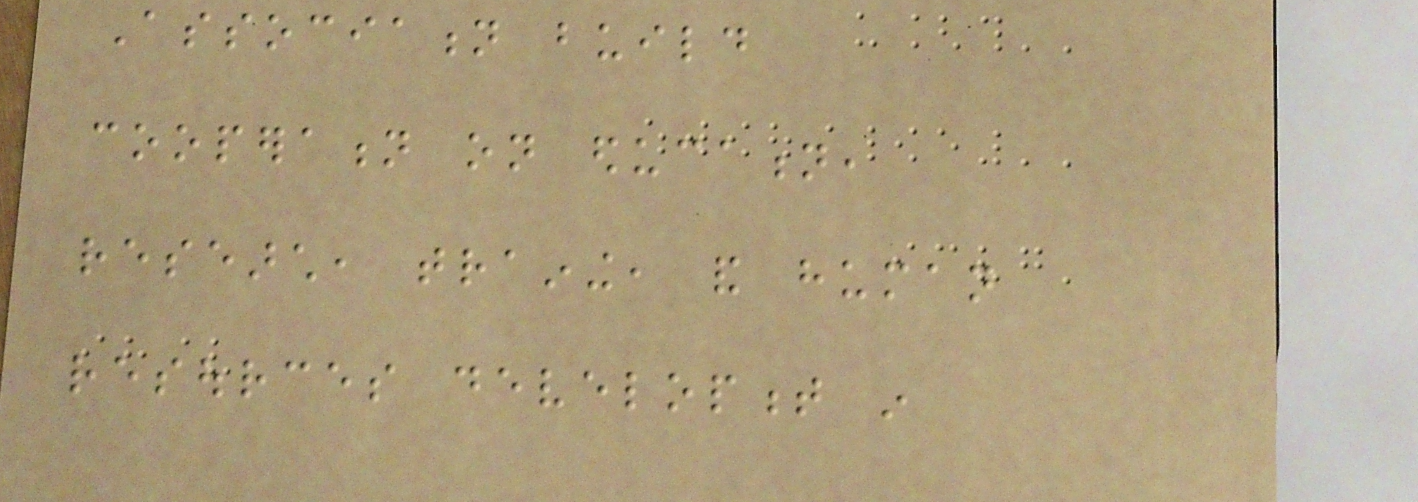Association build
cooperation on education,
research, training, and human
resources development in
